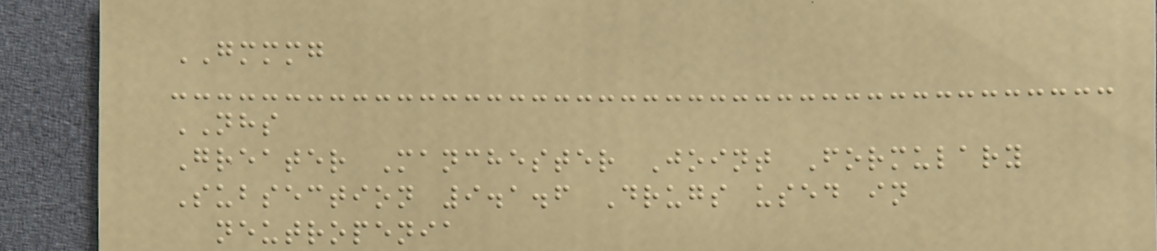GMMMG
NHS
Greater Manchester Joint Formulary
Subsection 9.1.6 Drugs used in
neutropenia
